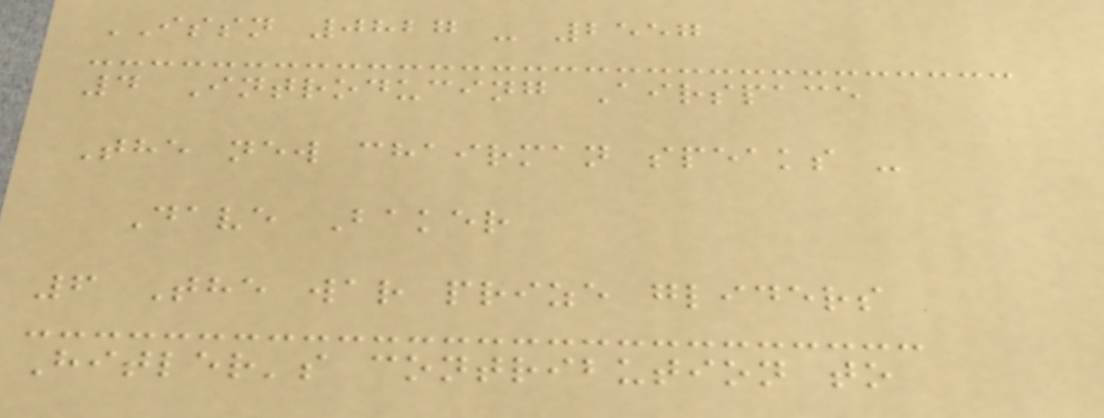ISSN 0827 - 2557
4 Introducing Airspace
The new chairman speaks -
Dave Baker
6 The war prize gliders
Hitler's contribution to
